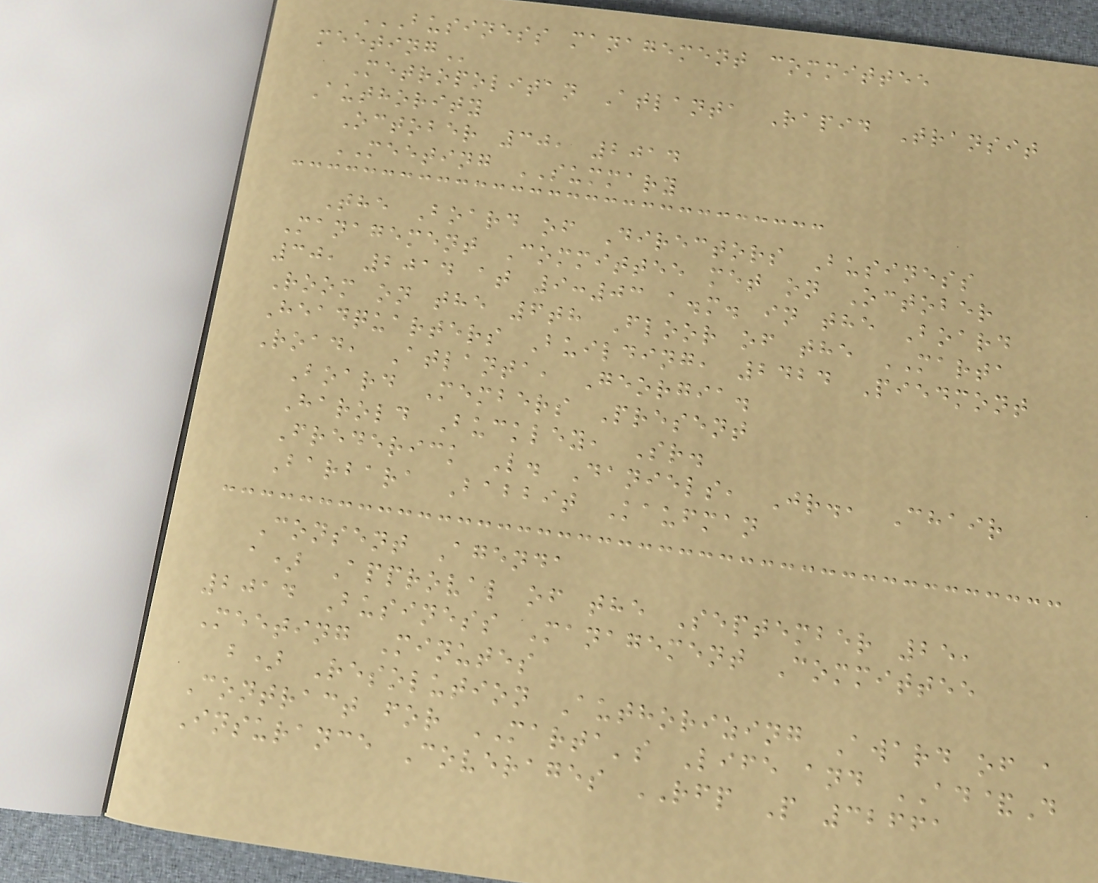BUSINESS MANAGEMENT COMMITTEE
MEETING
Metropolitan Atlanta Rapid Transit
Authority
October 30, 2014
MEETING SUMMARY
The Board of Directors Business
Management Committee met on October
30, 2014 at 9:03 a.m. in the Board
Room on the 6th Floor of the MARTA
Headquarters Building, 2424 Piedmont
Road, Atlanta, Georgia.
Board Members Present
Harold Buckley, Sr.
Frederick L. Daniels, Jr., Chair
Barbara Babbit Kaufman
Consent Agenda
a) Approval of the September 25,
2014 Business Management Committee
Meeting Minutes
b) Resolution Authorizing Award of a
Contract for MARTA's Life and AD&D
Insurance Coverages RFP P 32661
